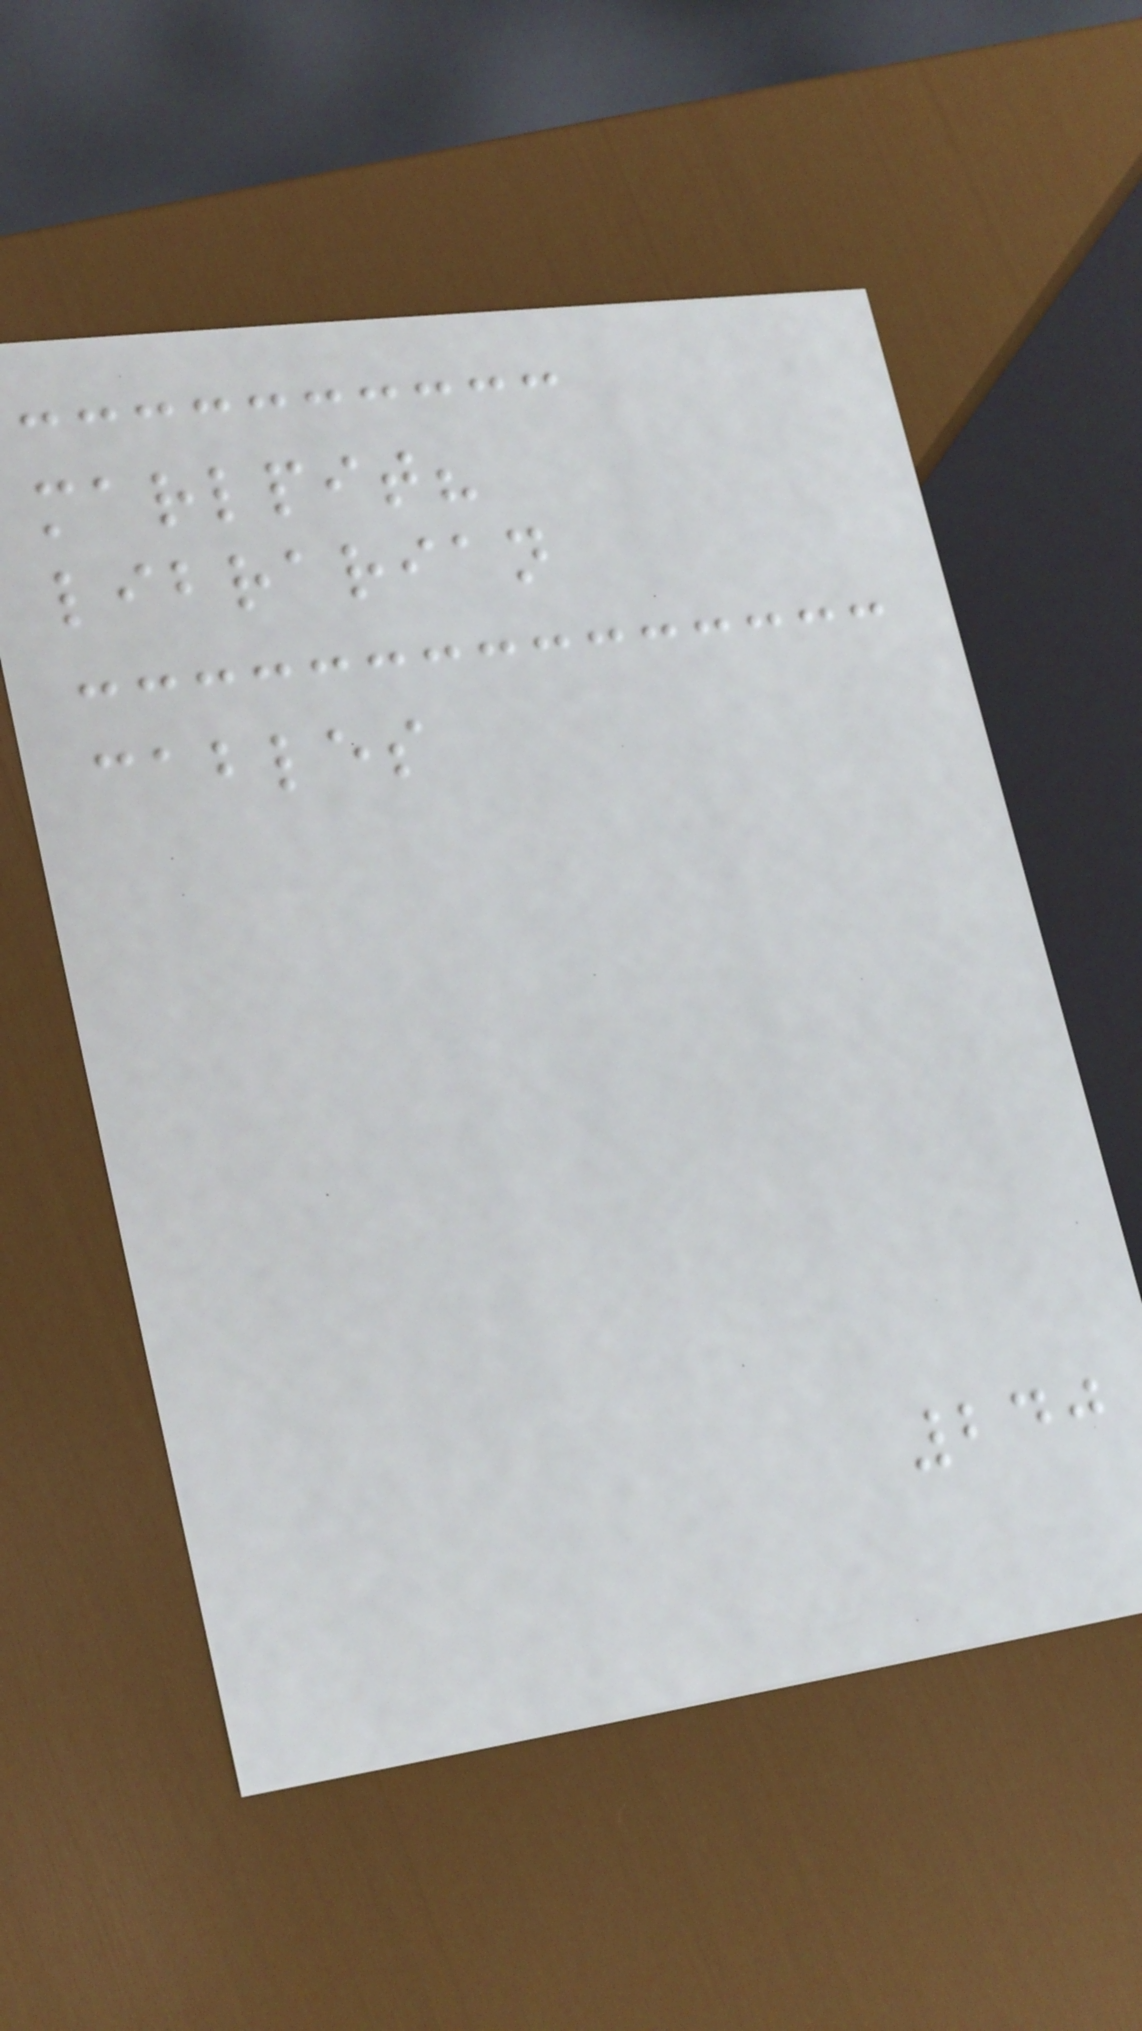marlpit?
librarian
cables
240
